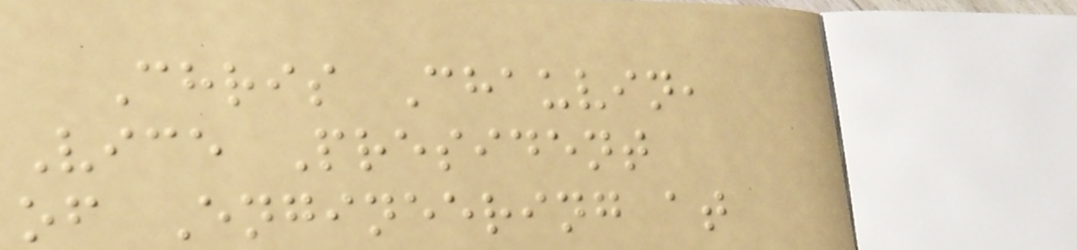Chris Chauvin,
Vice President
of Engineering at
